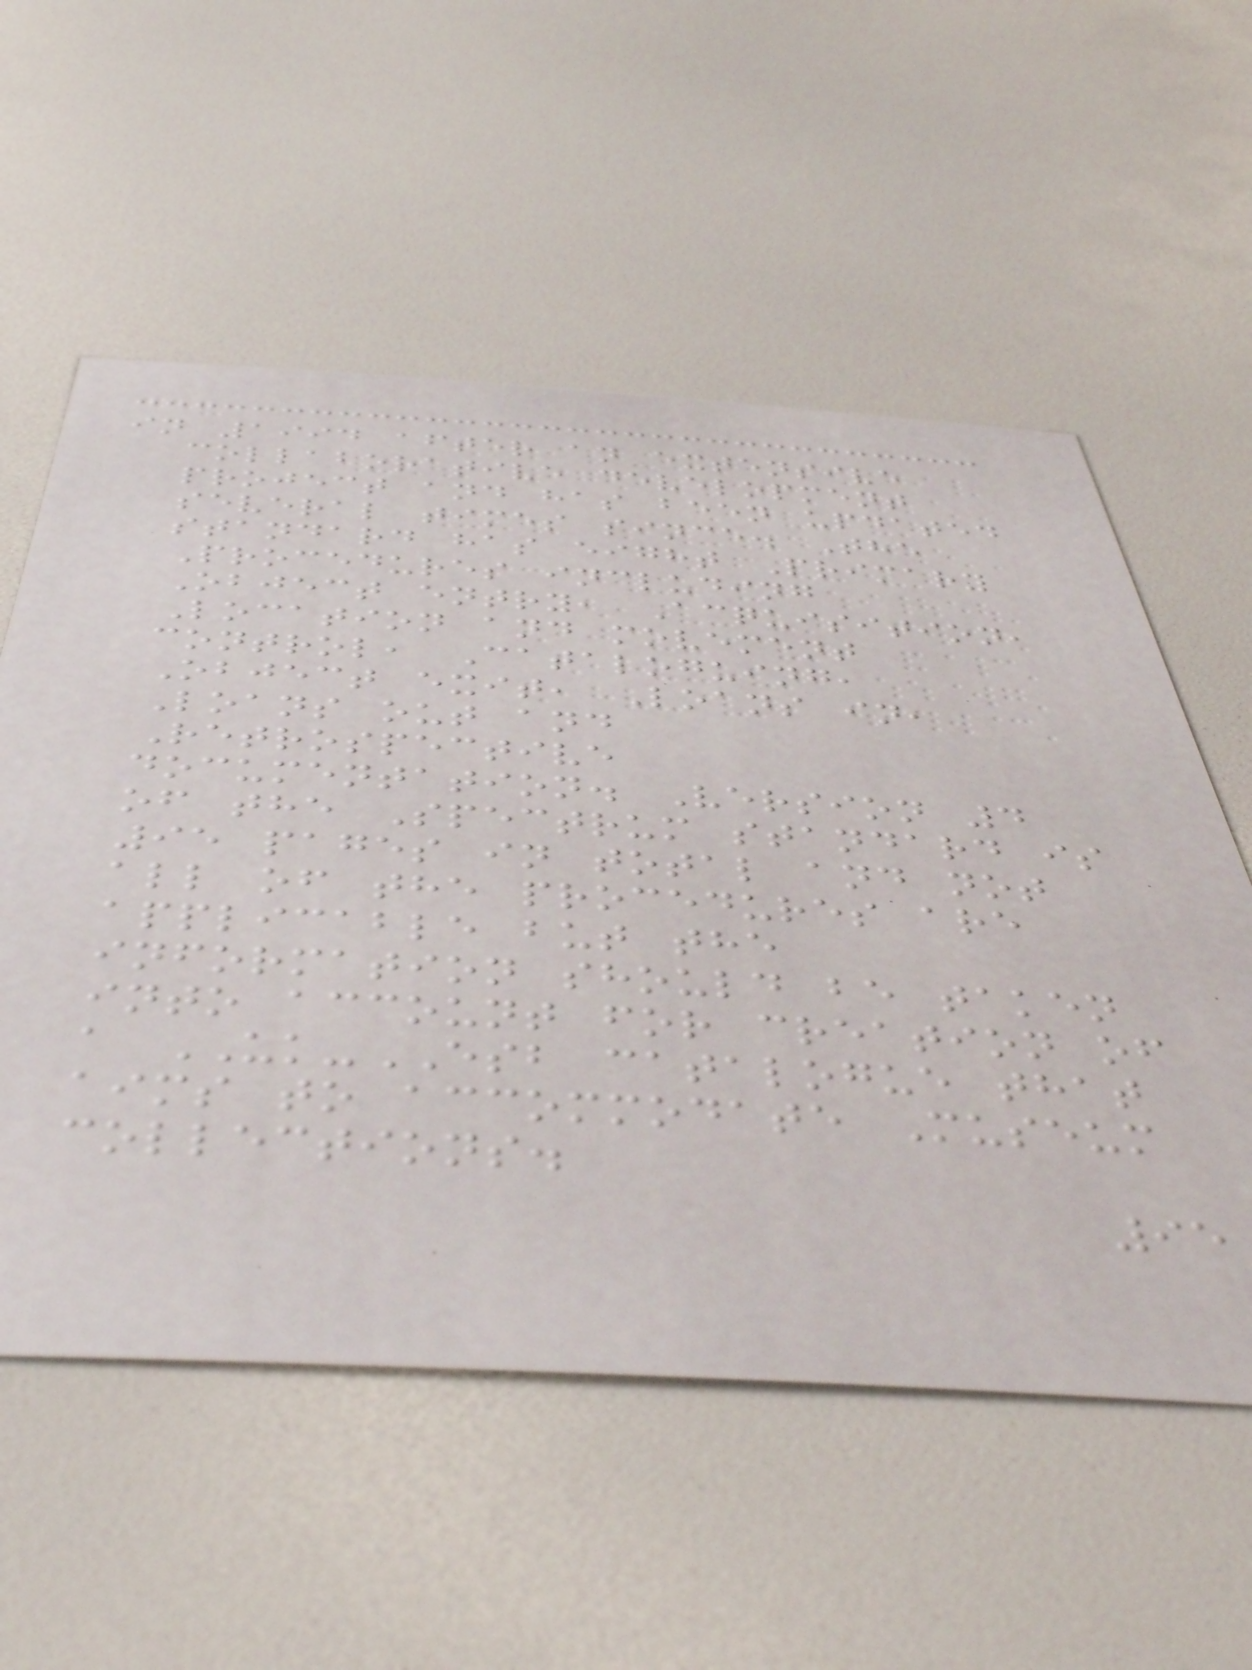in 1994 after an extensive
collaborative development
project and has been updated
several times since. The
standard has eight Primary
Procedures including
Object entry, Acquisition,
Location and movement
control, Cataloguing,
Object exit, Loans in,
Loans out and
Retrospective
documentation. Version 4
of the Spectrum standard is
95 pages in total and not
all of the procedures are
applicable but the
information should be taken
into account for creation of
a UK-ESB catalogue that
aims to accommodate Museum
collections.
95
